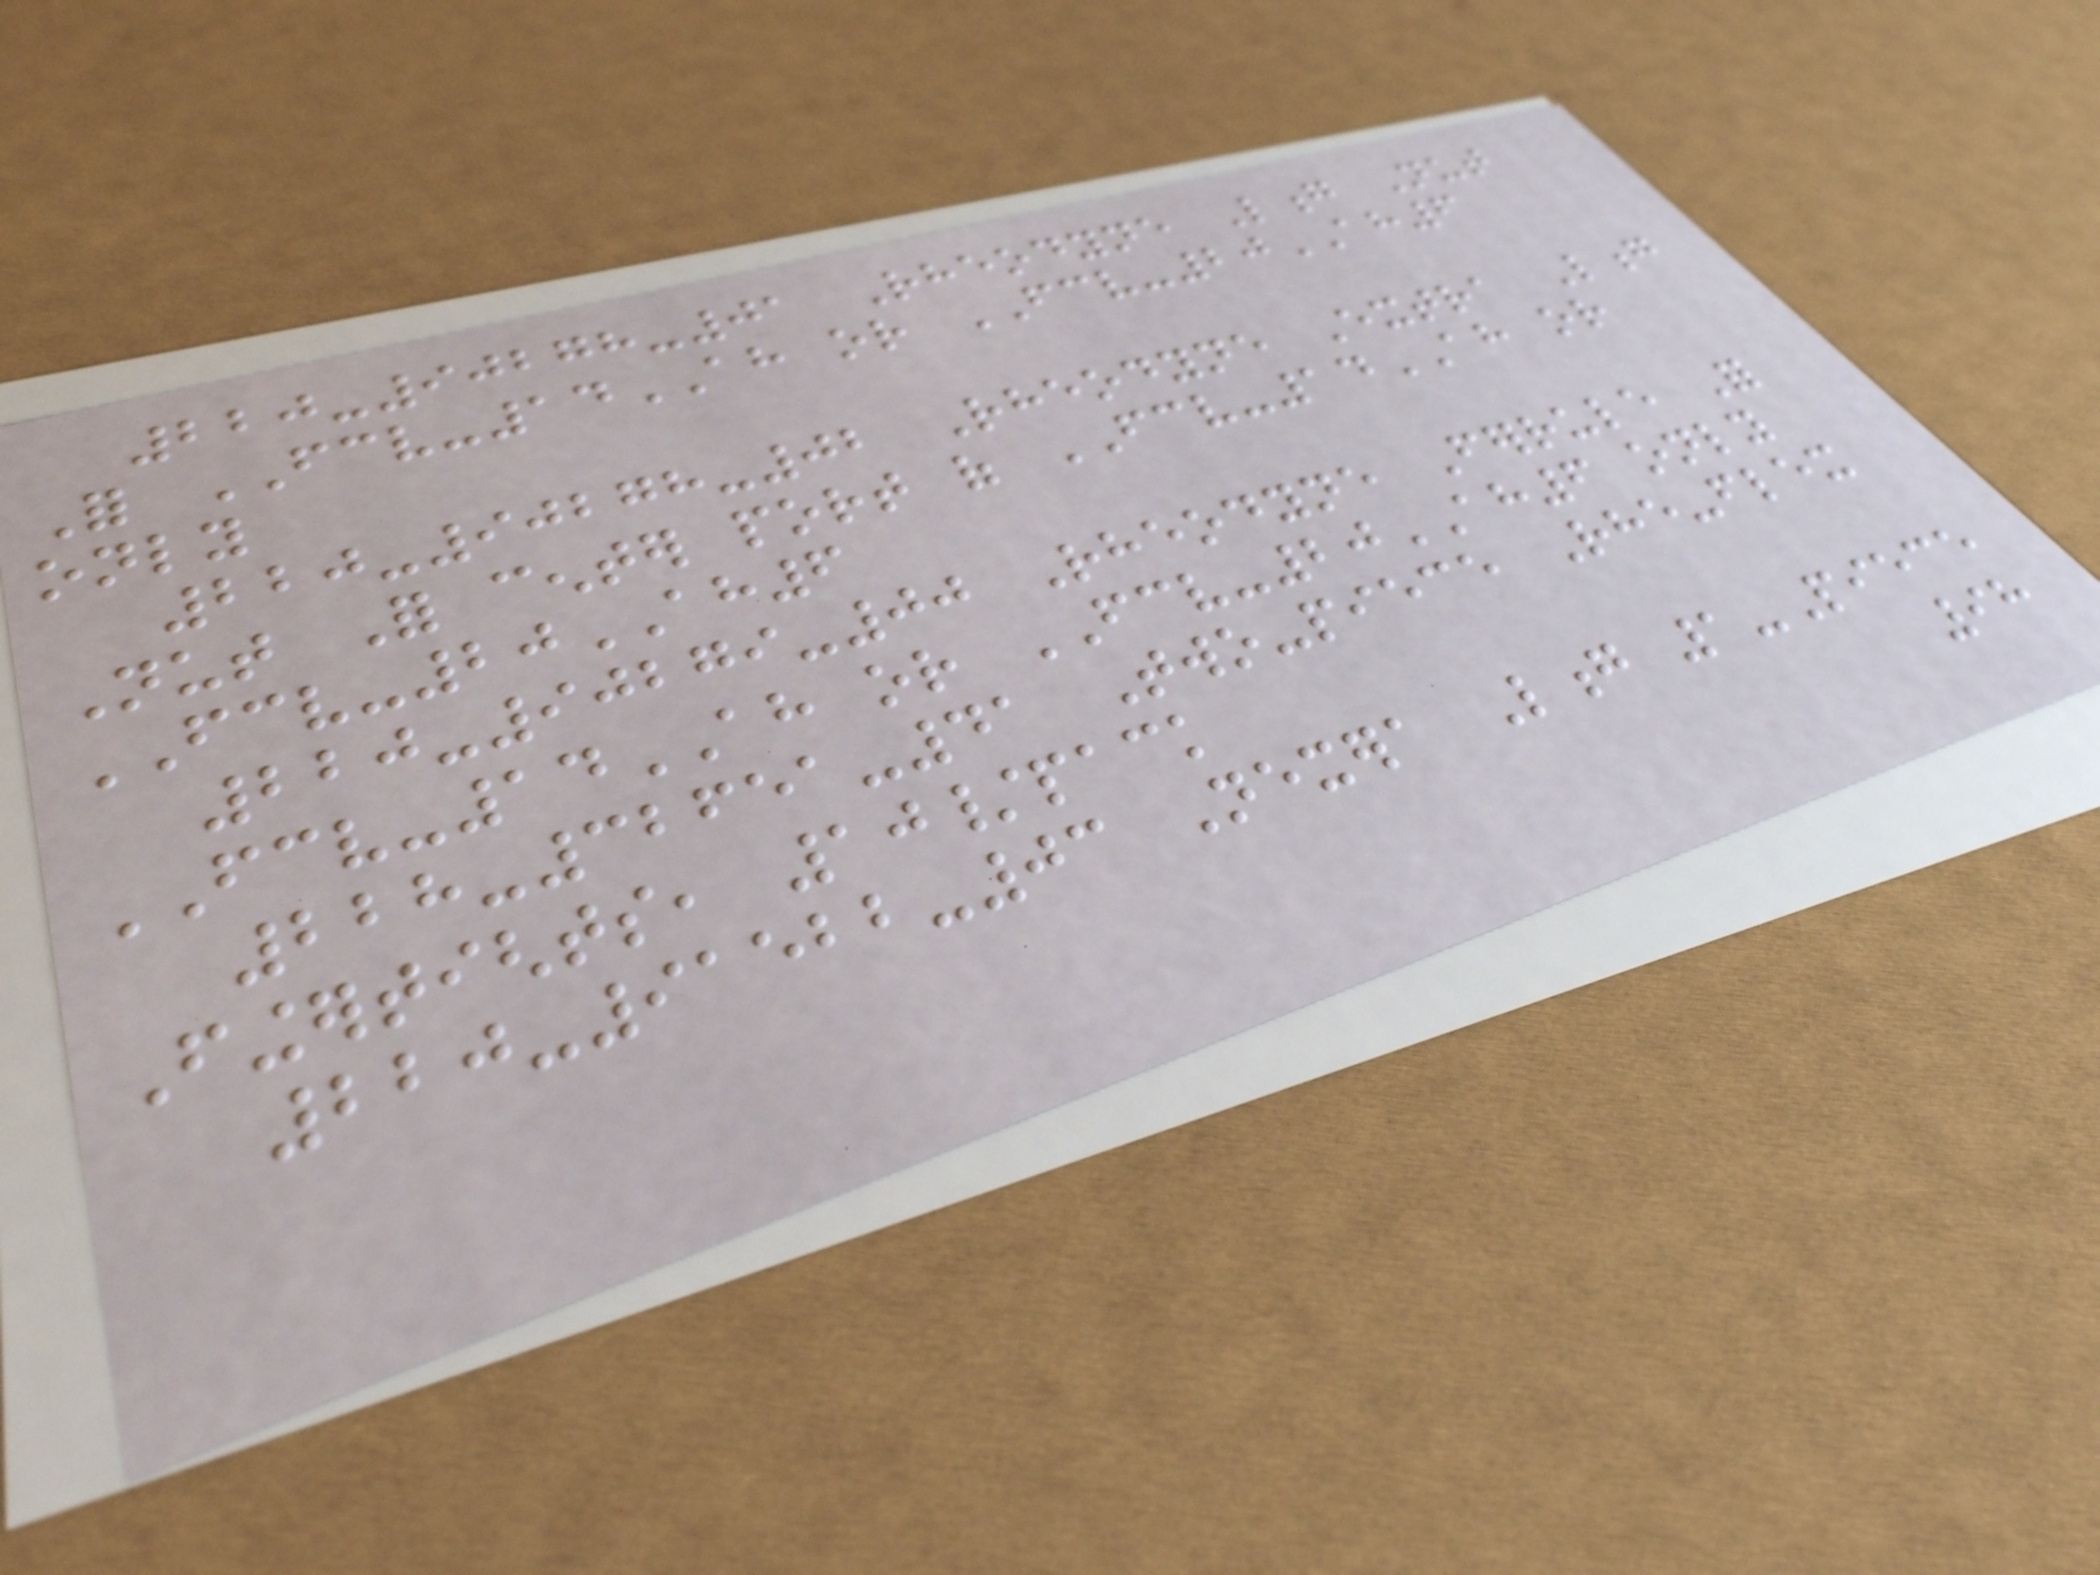220-90278-01 Rheodyne Long Nut
For FCV-14AH or FCV-20AH6
only
220-90278-02 Rheodyne Extra Long
Nut For center port of FCV-14AH or
FCV-20AH6
220-90279-00 Rheodyne Ferrule For
FCV-14AH or FCV-20AH6 only
228-32651-41 Two-piece Rhe-flex
Fingertights, 10/pack
220-91522-03 Nexera Long 1-Piece
98
